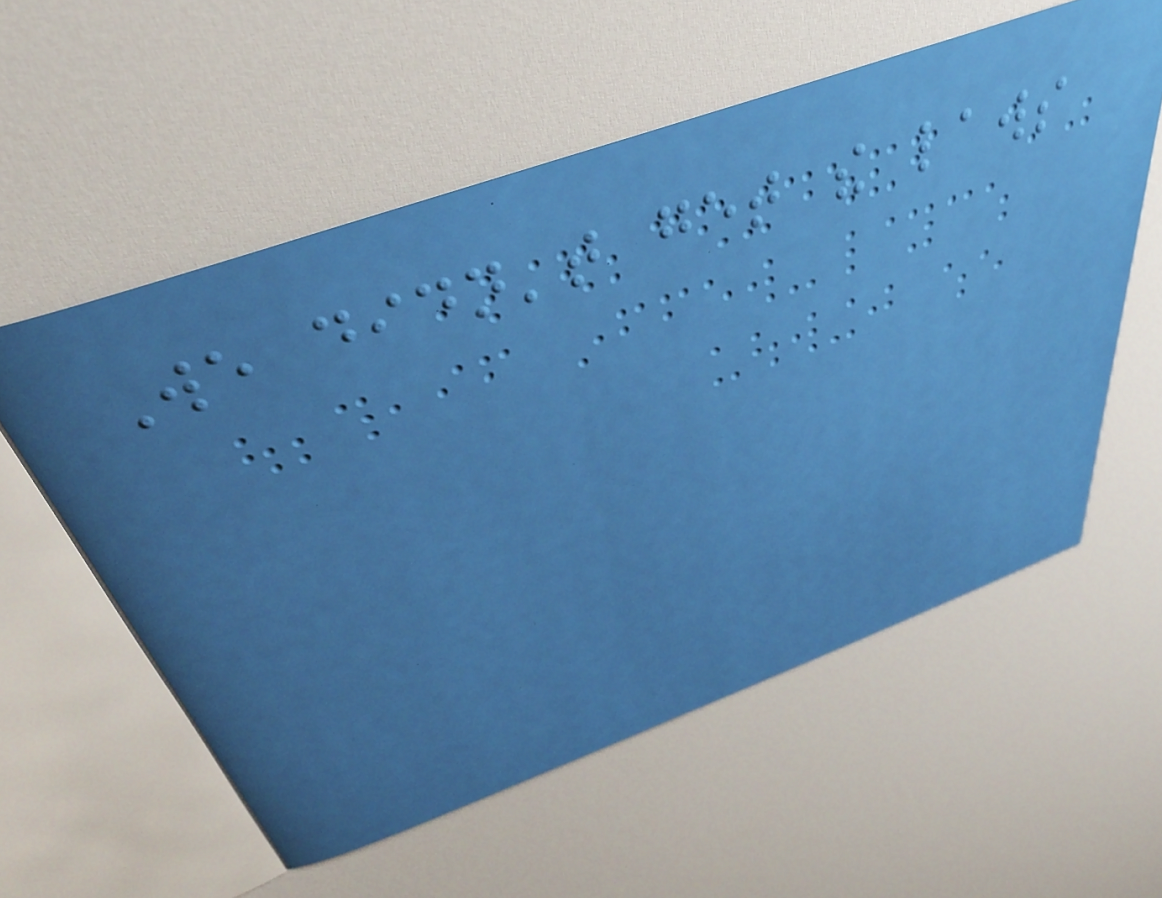We didn't get the laws
